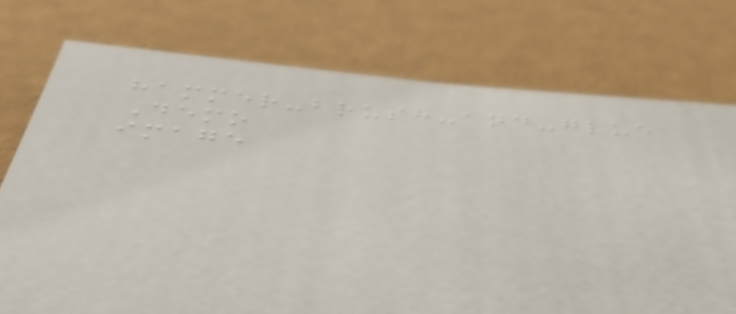hammer-brush-and-glue
Demo
image
